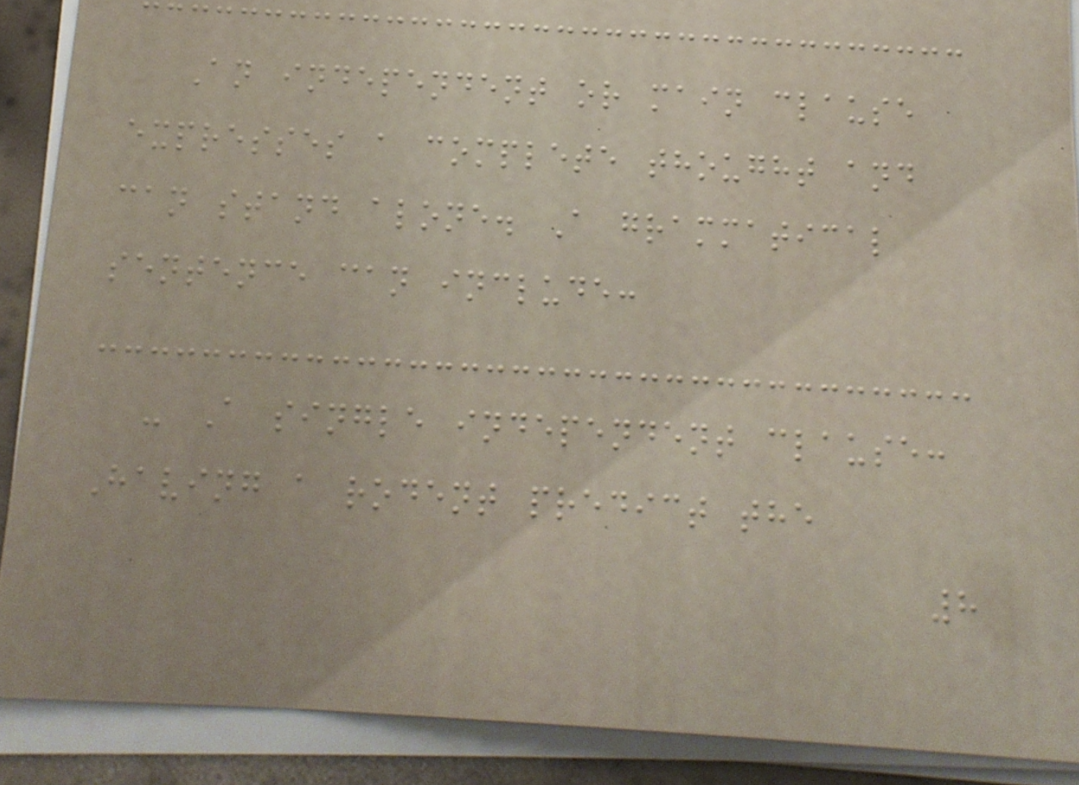An independent or main clause
expresses a complete thought and
can stand alone. A grammatical
sentence can include:
- A single independent clause:
Having a rodent predict the
8
